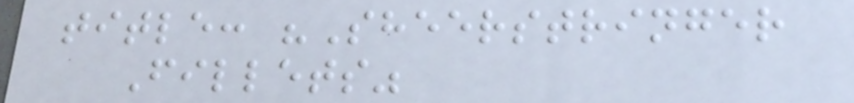title: "Sheerstringer
Fillets"
